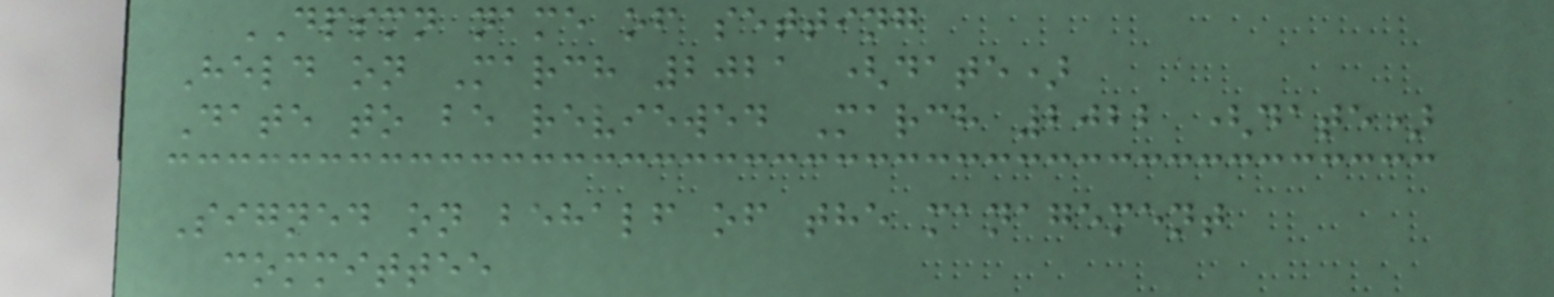DPSMN name of setting
Held on March 2021 (date)
Date to be reviewed March 2022 (date)
Signed on behalf of the management
committee
